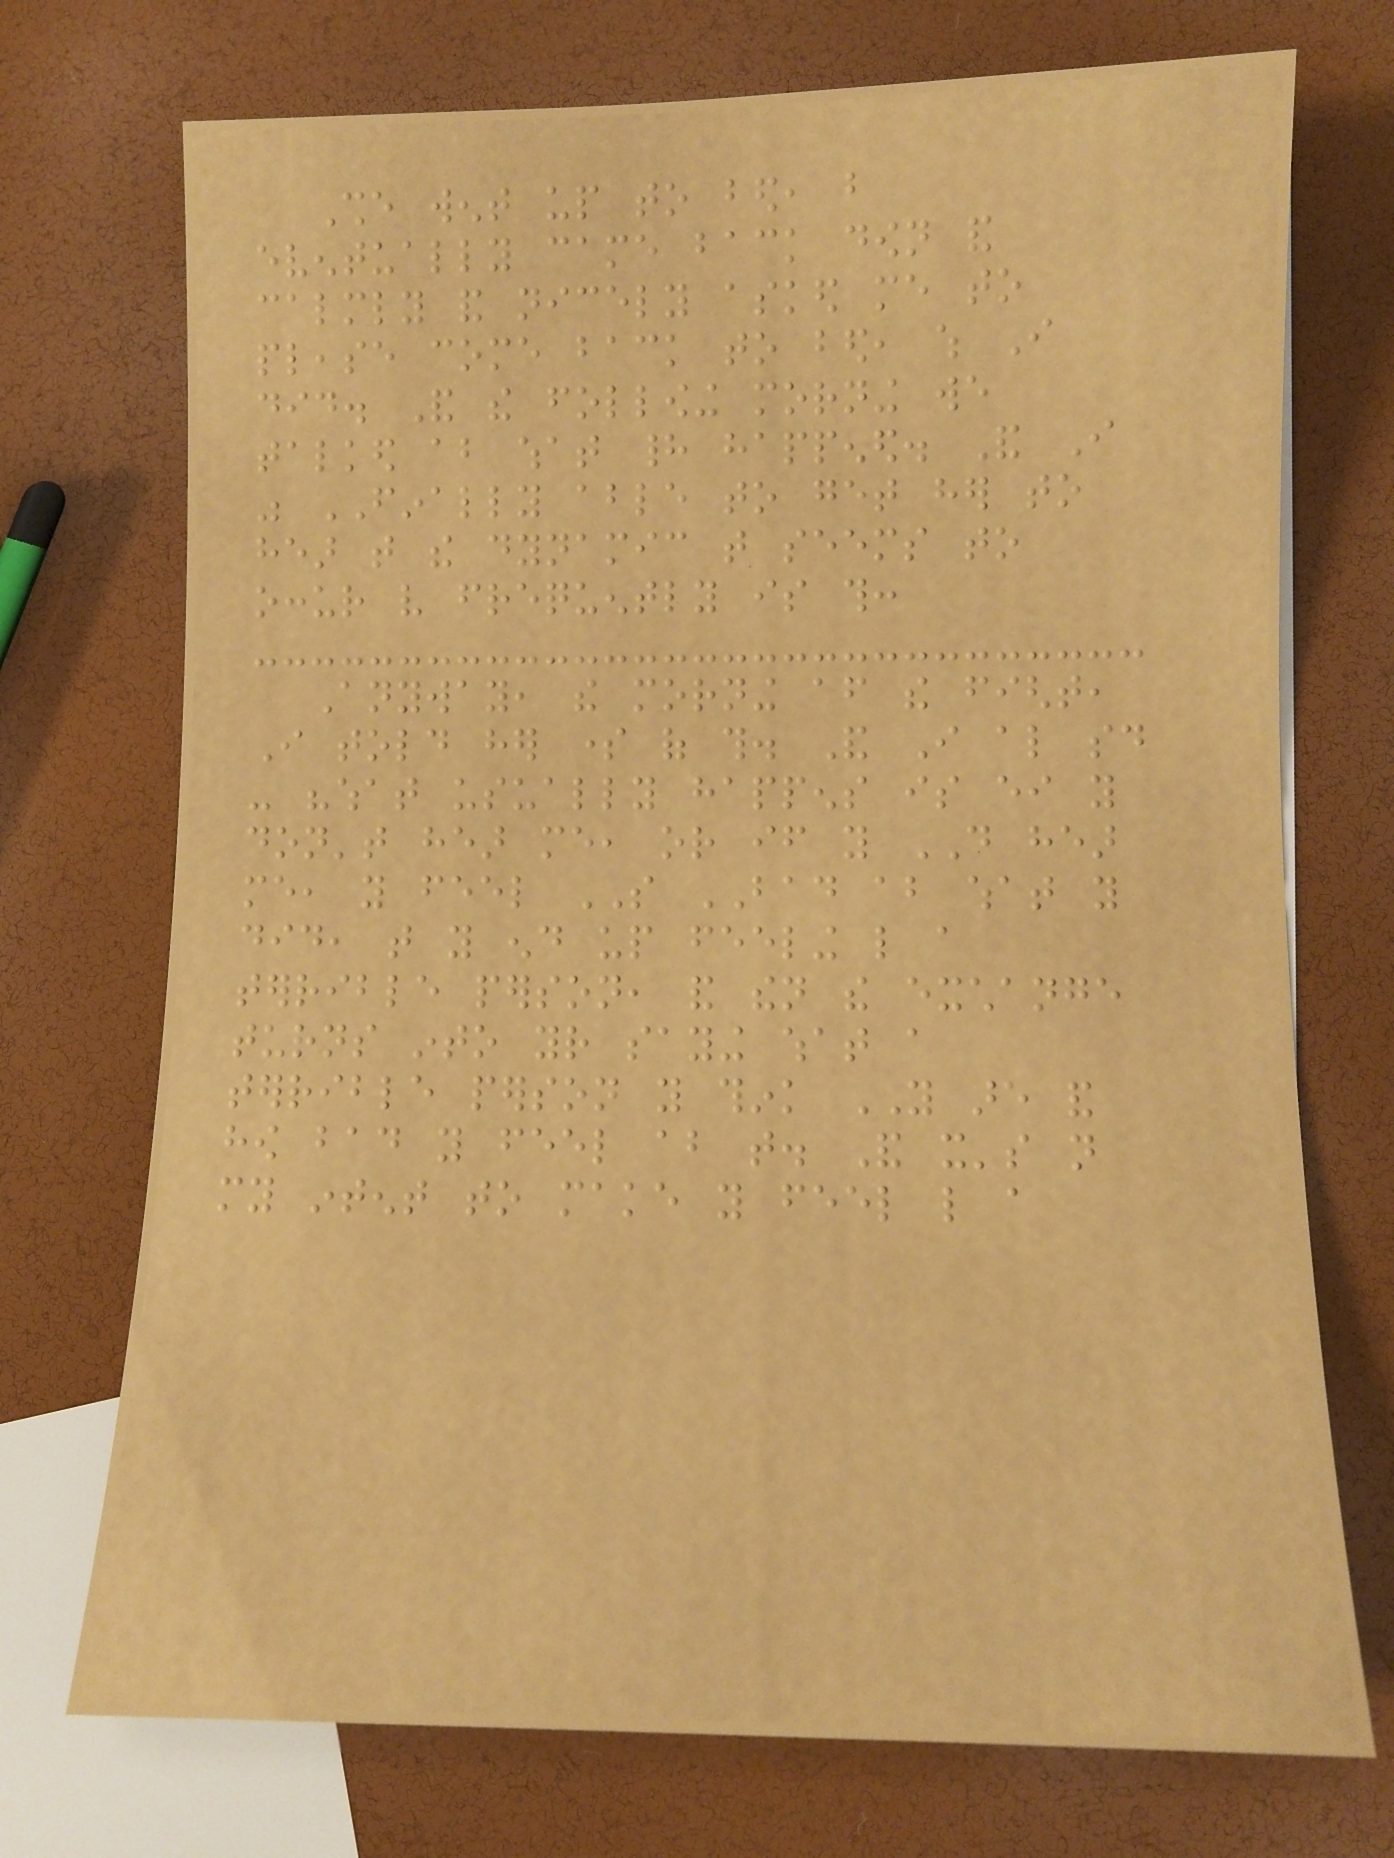She went up to bed, but
eventually came back down and
calmly and nicely asked me to
please come back to bed, which I
did. And the following morning we
talked about what had happened. And I
was FINALLY able to get her to
hear that the dynamic that seems to
occur very frequently is this:
Anyway, the morning after the fight,
I told her some of this. And I also said
- "what usually happens is either you
don't hear me, or if you DO hear
me, you feel SO BAD about what you
did, that you end up feeling like a
terrible person, and then the exchange
turns into your saying what a
terrible person you think YOU are and
how bad you feel about that. And it's not
my intent to make you feel like a
